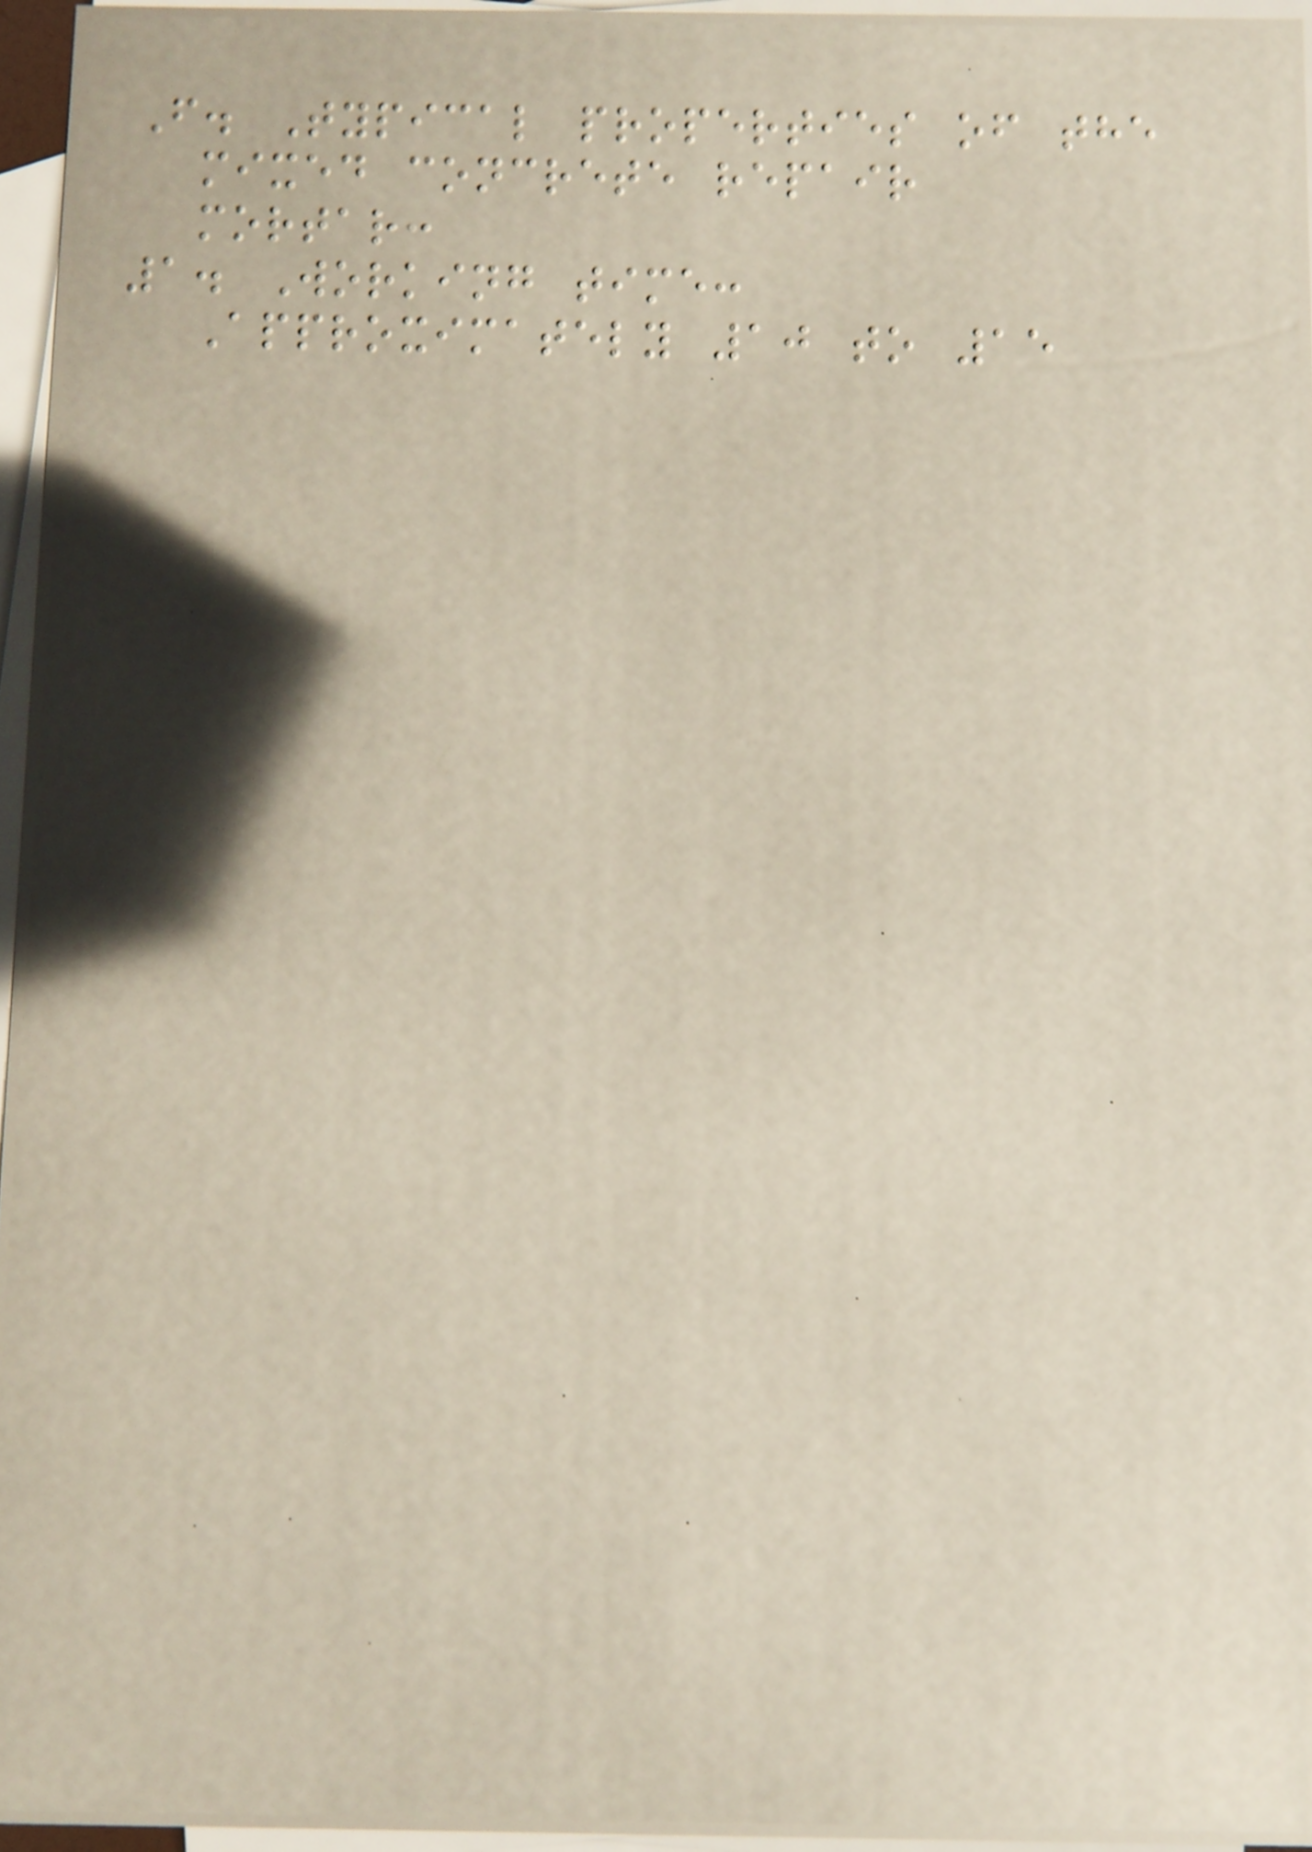F. Typical properties of the
mixed concrete repair
mortar:
1. Working time:
Approximately 10 to 15
